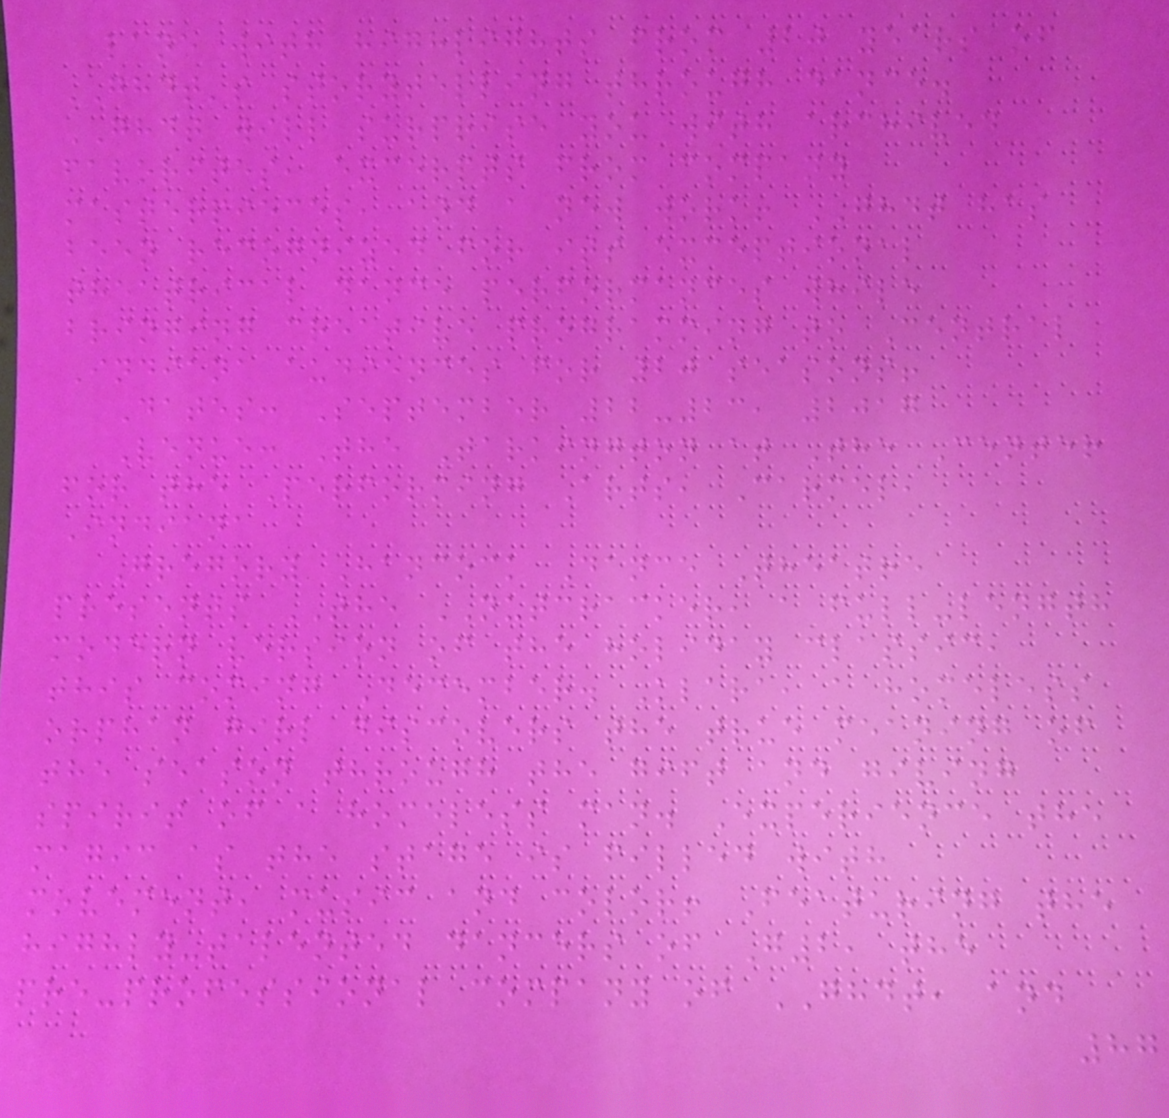lane with highlights from 20 years of
GHDT's storytelling through dance.
GHDT will surprise you with archived
favorites, excerpts from company
masterpieces, and a new work! GHDT has
been recognized for its exceptional
theatrical dance performances while
bringing creative programming to Central
Indiana audiences for 20 seasons!
Dates: September 22-23, 2017
Venue: The Tarkington at The Center
for the Performing Arts, Carmel,
Indiana
Gregory Hancock Dance Theatre
presents THE NUTCRACKER, a full-length
modern version of the holiday classic,
this coming December. Klara, a homeless
orphan girl discovers the true meaning of
the season through the gift and giving
spirit of a homeless man. Experience the
magic as the stage is filled with
movement, music and color! Featuring the
highly-talented dancers of G2, the
pre-professional company of GHDT, and
87
